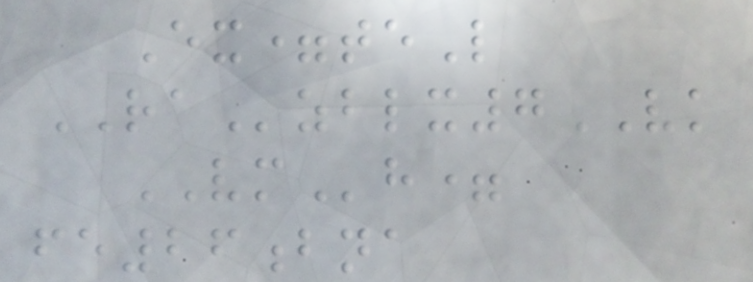Ex=teL
RAzblx7VK
VMh=
fe26bna
